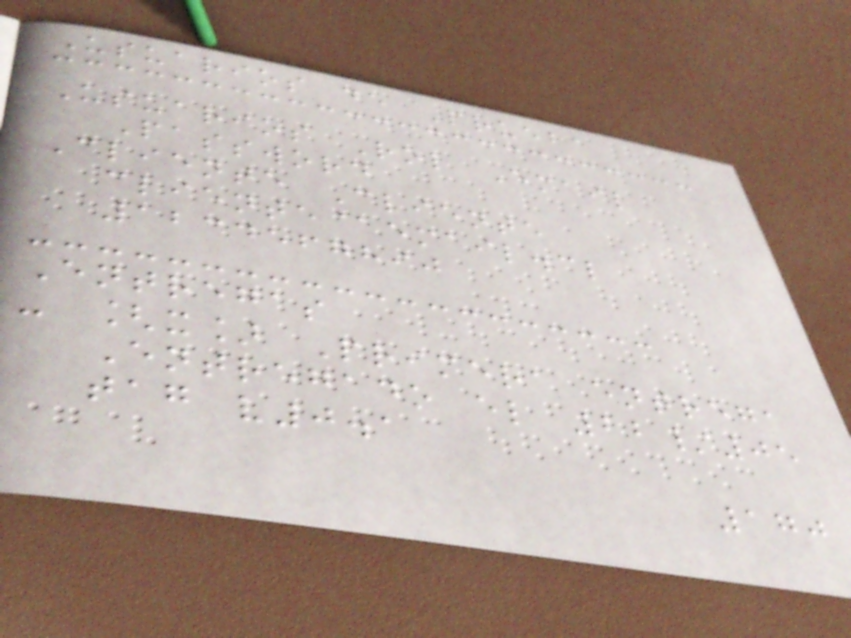Usuarios de Prueba
Usuarios Rol Email
Password
Cliente Cliente
cliente@email.cl
1234567890
Entregas
- [x] Primera entrega
Entregado el 22/05
tag v0.1
170
